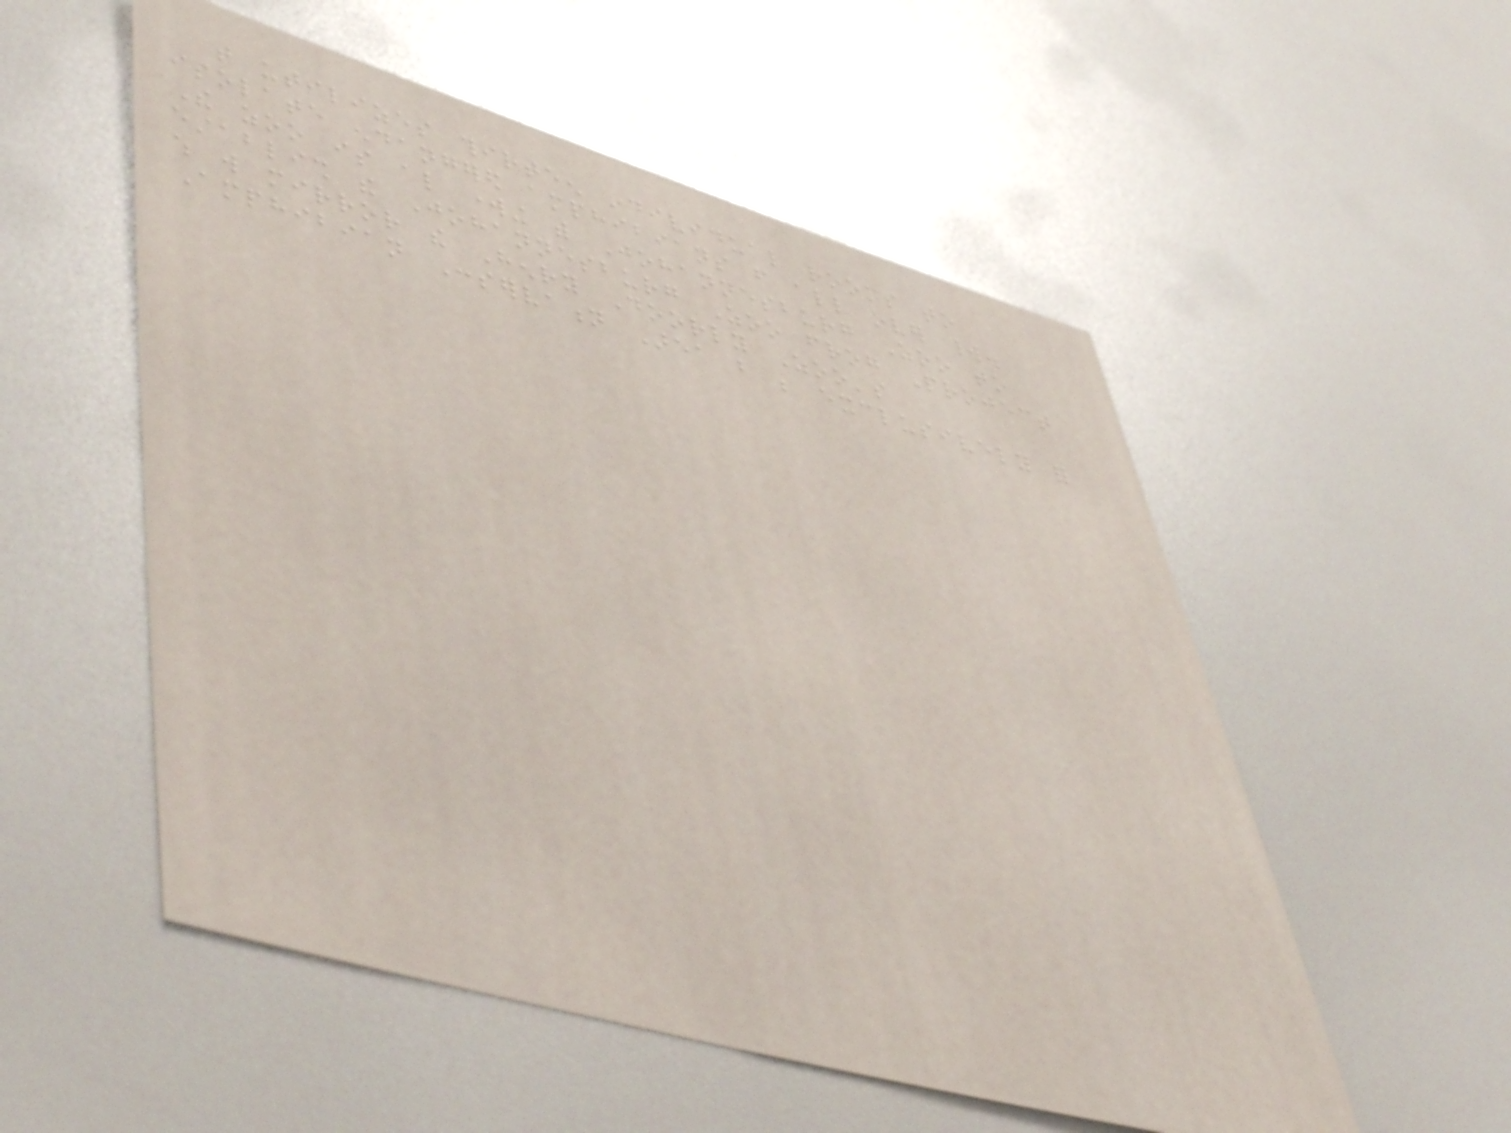that utilizes thirteen individual rooms to
isolate endangered amphibians from all over world.
The zoo is also working with Johannesburg Zoo to
establish the Johannesburg Zoo frog Project
which will mirror the Henry Doorly Zoo's
Amphibian Conservation Area but be exclusively for
